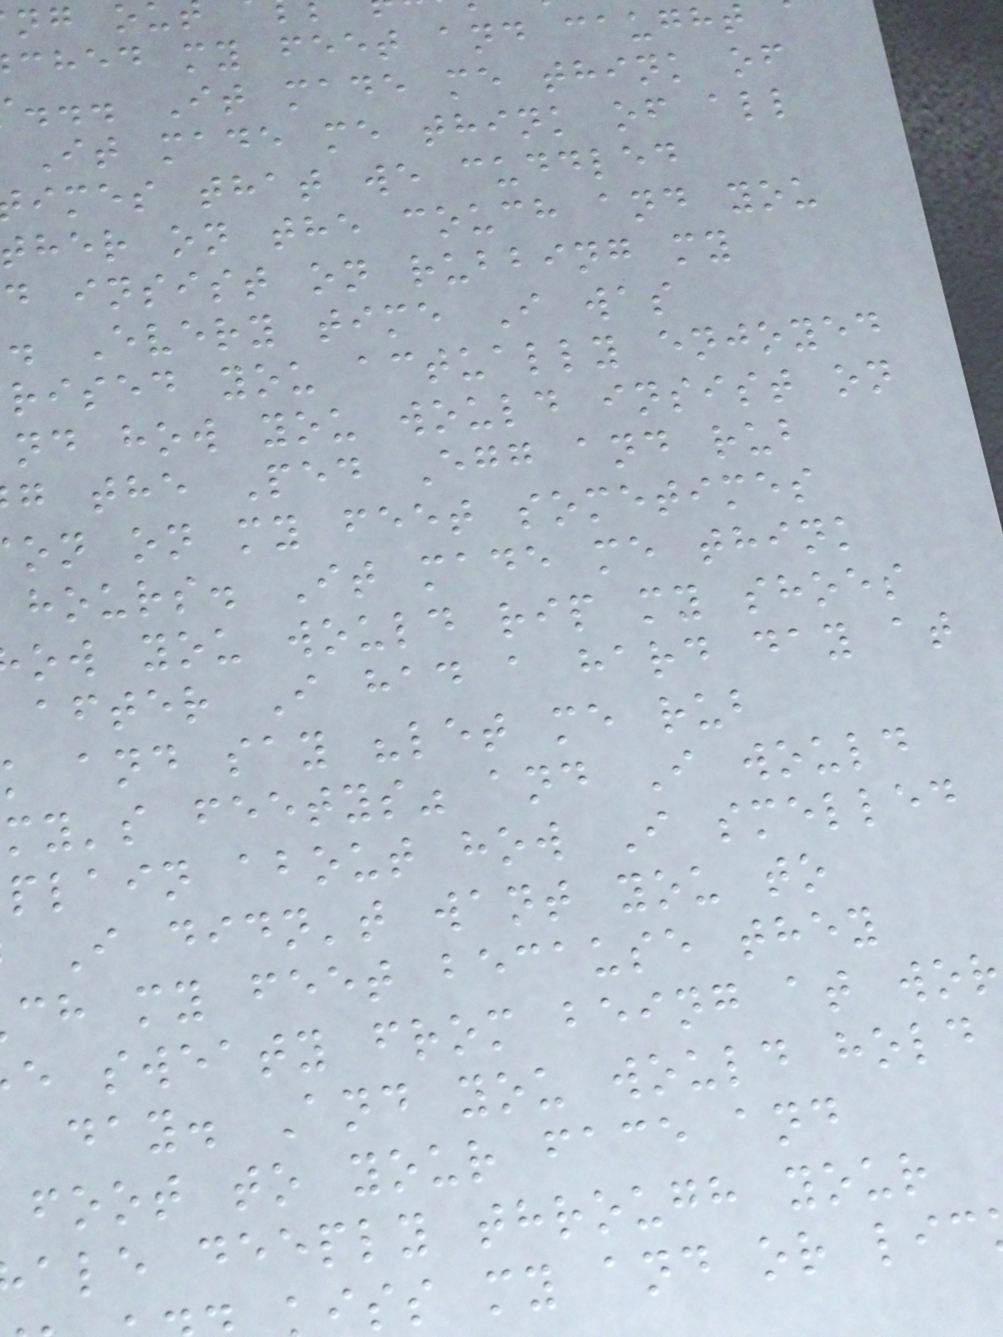ched my feet and caught
... It made me think of
It made me think of all
imes that we cuddled
ther on the couch and you
d insist on rubbing my
. Every time I was
rised you actually enjoyed
nd how you would insist on
g the Ped Egg and rub
on on my feet sometimes
hours. It made me think
ow you would rip my shoes
after I had a hard day at
k and say "let me rub
my's feetys" and I would
plain about how I smelled
I didn't want you to
ch my feet because they
e sweaty from being at wor
day. And you would hold
foot to your face and
ale deeply through your
iss my and or lic
